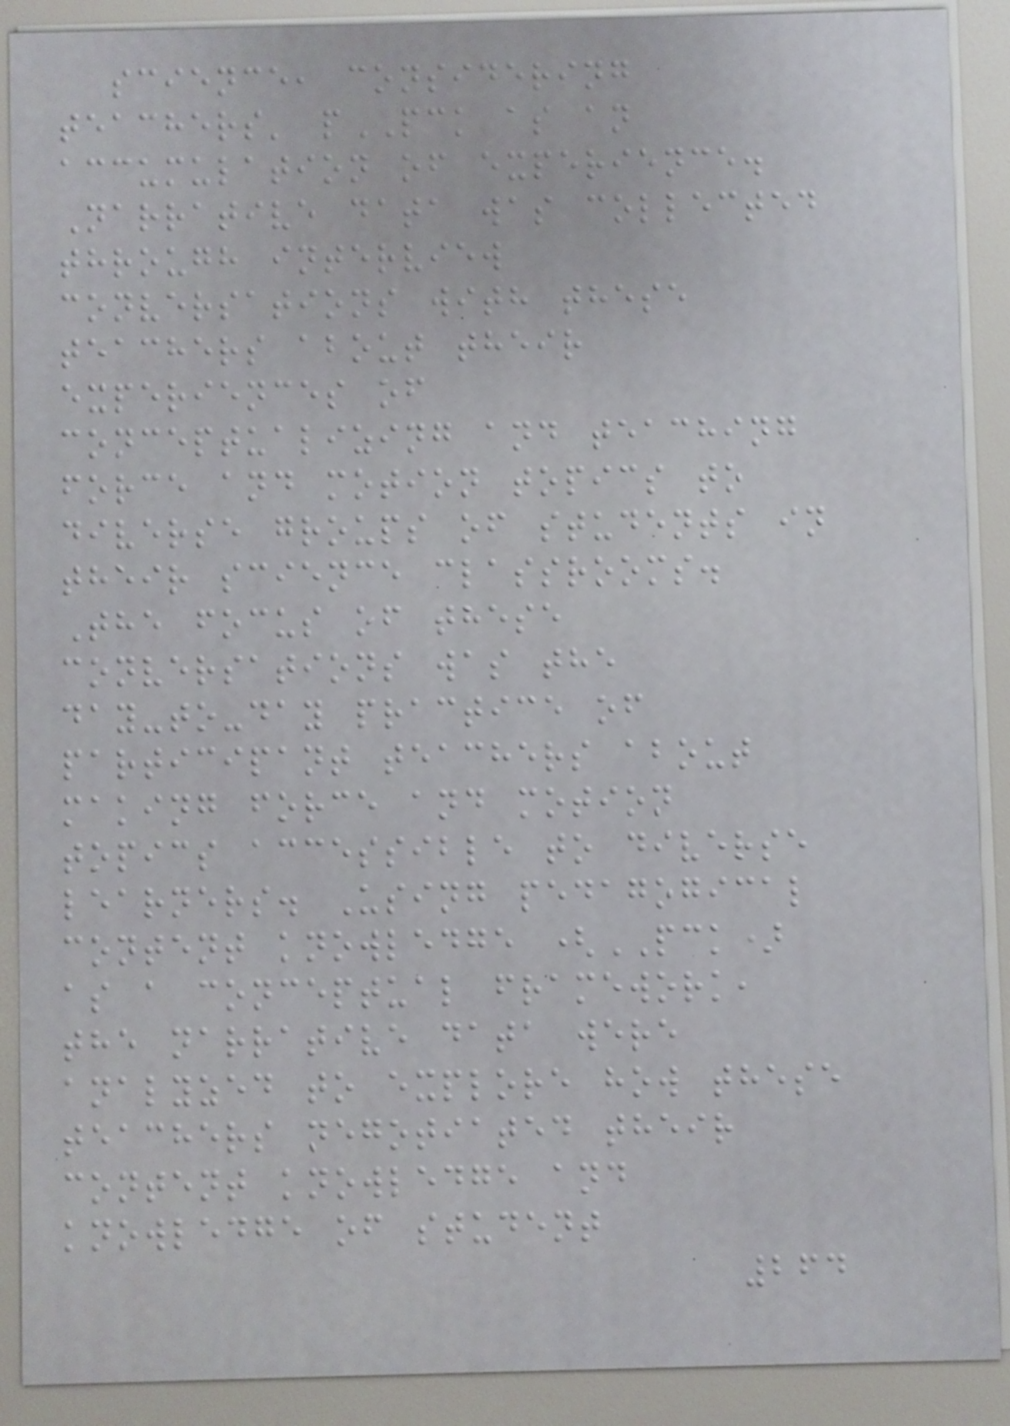science, considering
teachers' pPCK as an
accumulation of experience.
Narrative data was collected
through interview
conversations with these
teachers about their
experiences of
conceptualizing and teaching
force and motion topics to
diverse groups of students in
their science classrooms.
The focus of these
conversations was the
day-to-day practice of
participant teachers about
making force and motion
topics accessible to diverse
learners. Using pedagogical
content knowledge (PCK)
as a conceptual framework,
the narrative data were
analyzed to explore how these
teachers negotiated their
content knowledge and
knowledge of student
264
